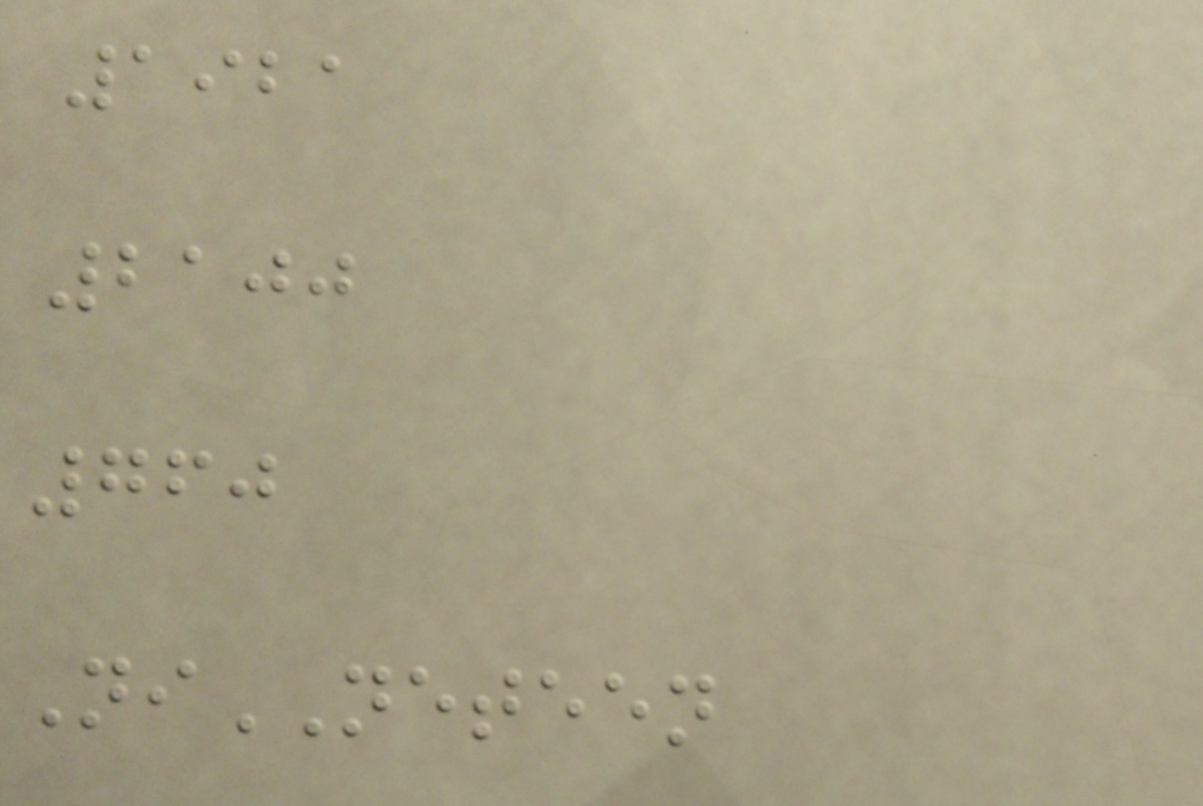1921
2100
760
NiNETEEN
